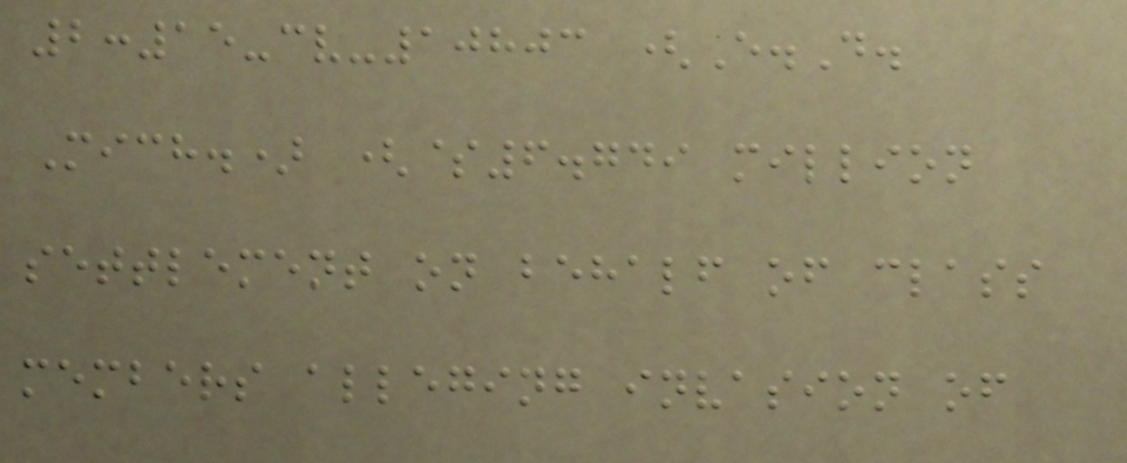2:15-cv-10803 (E.D.
Mich.) ($6.749 million
settlement on behalf of class
members alleging invasion of
